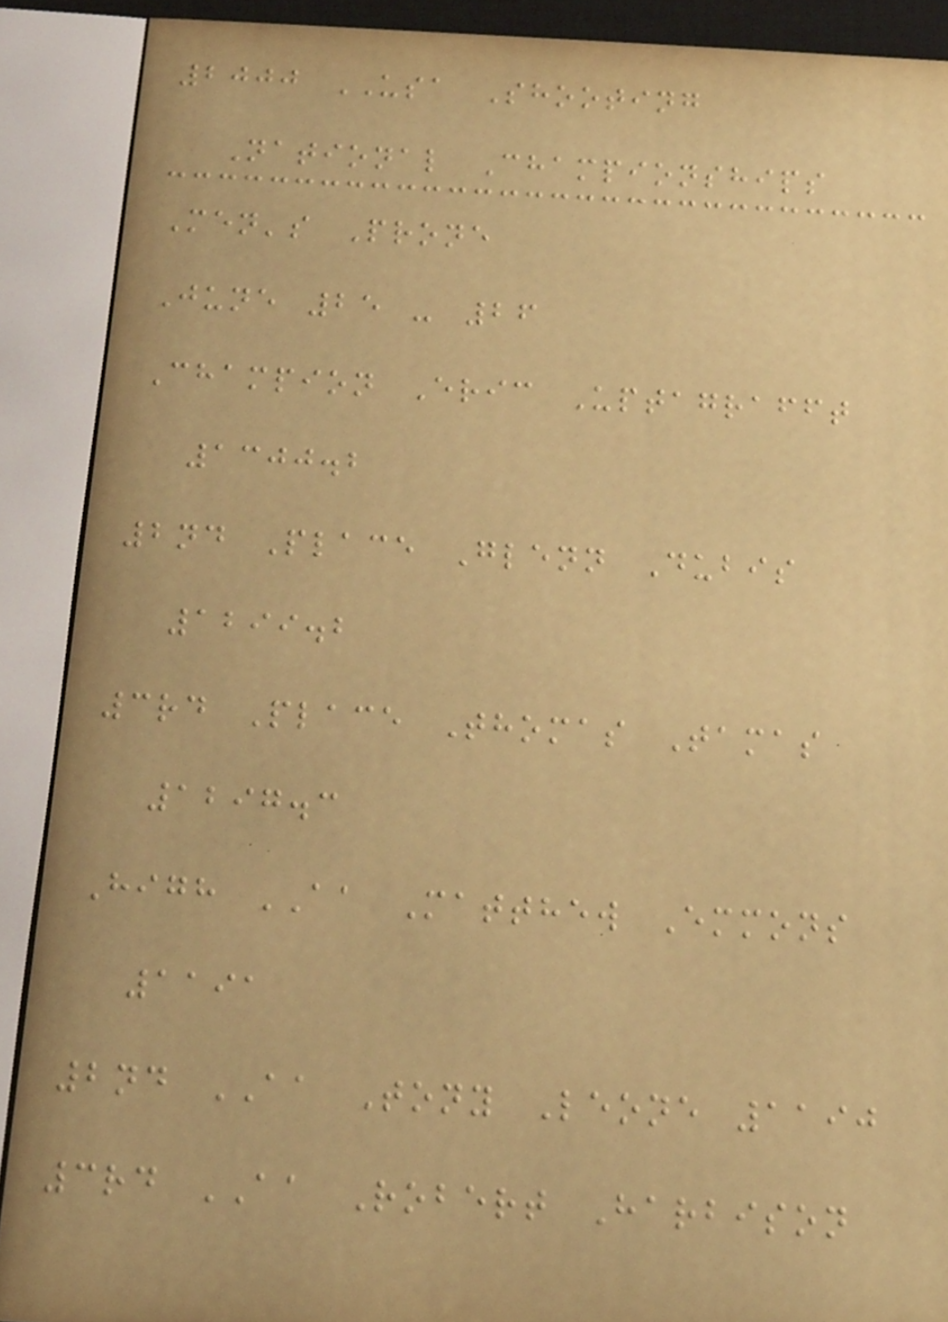2000 USA Shooting
National Championships
Men's Prone
June 25 - 26
Champion Eric Uptagrafft
1300.2
2nd Place Glenn Dubis
1299.2
3rd Place Thomas Tamas
1297.3
High AA Matthew Emmons
1191
2nd AA Tony Leone 1190
3rd AA Robert Harbison
